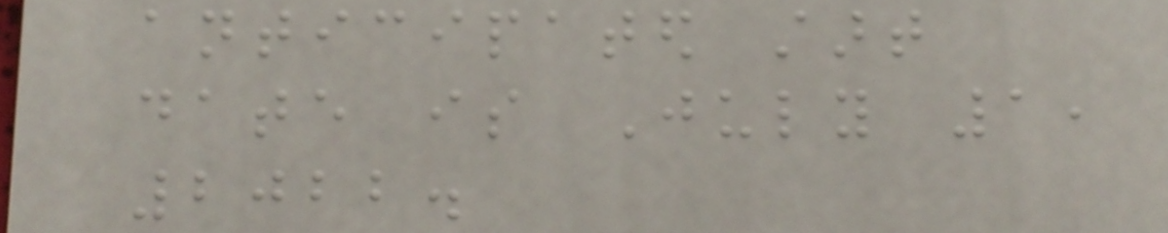anticipated start
date is July 1,
2022.
